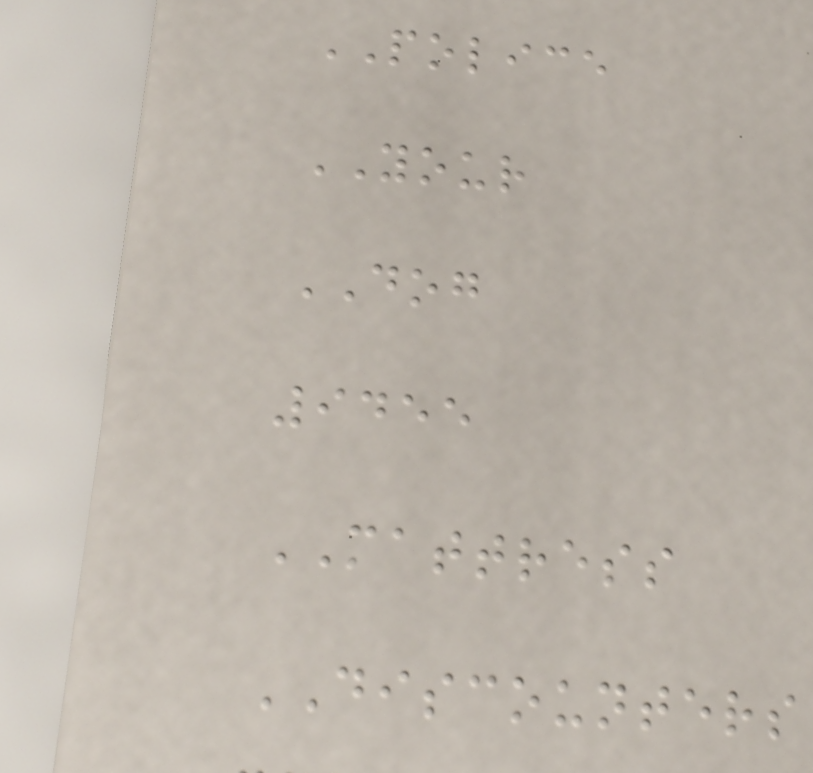POLICE
YOUR
DOG
9455
MATTRESS
DISCOUNTERS
